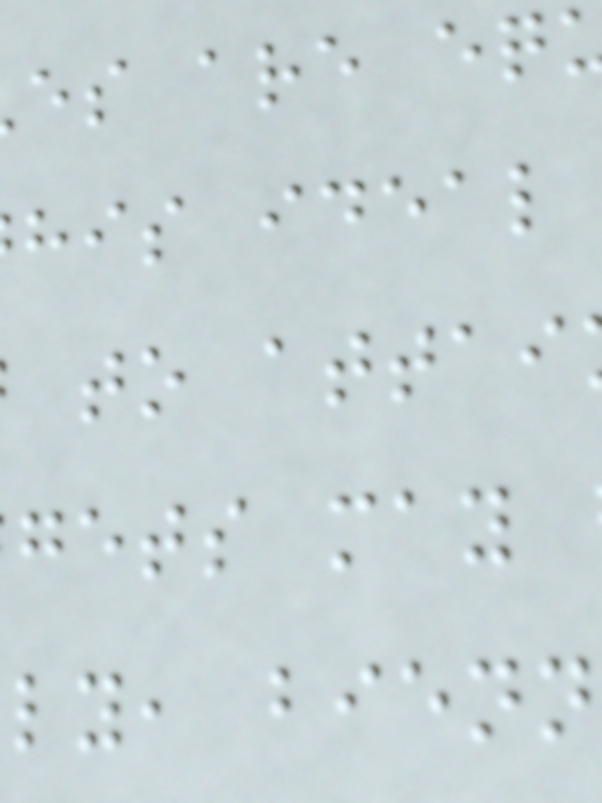es are eq
his ideal
to attai
gets may
ly, bienn
